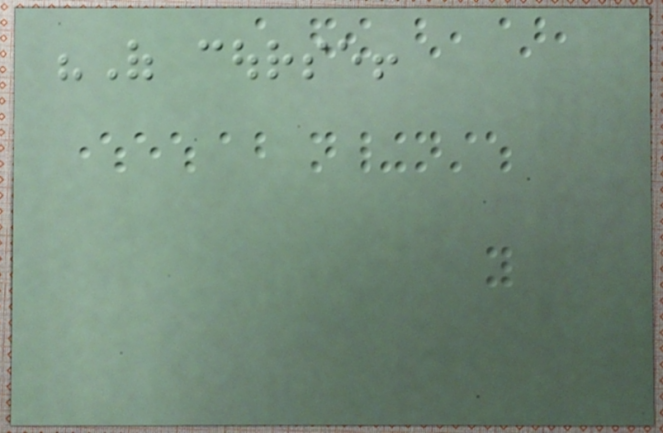"Of course!
